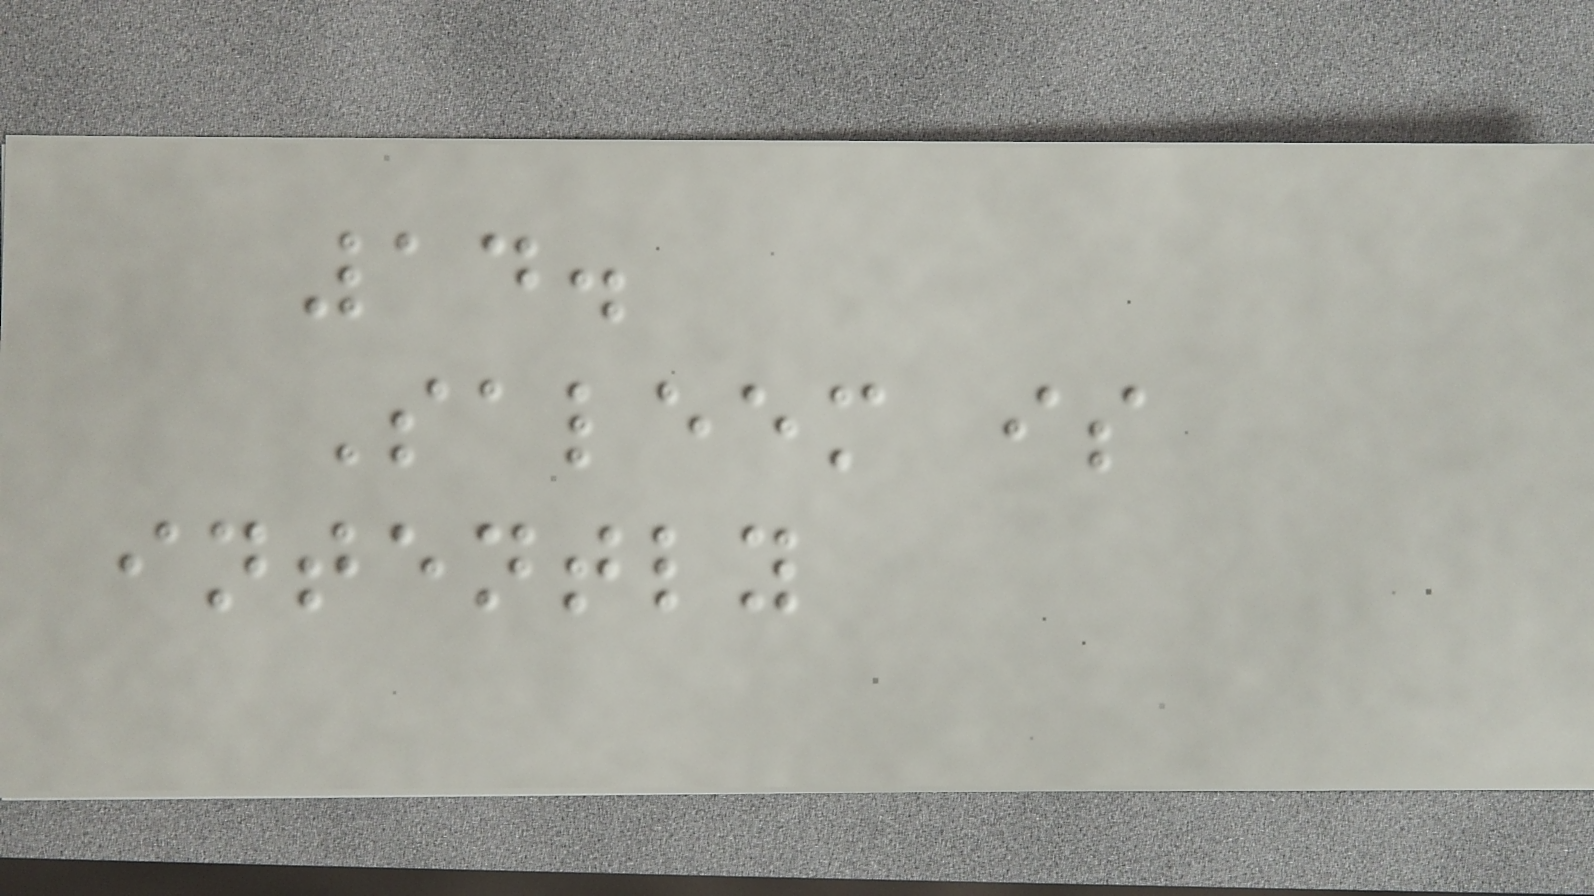14.
Saleem is
intently
